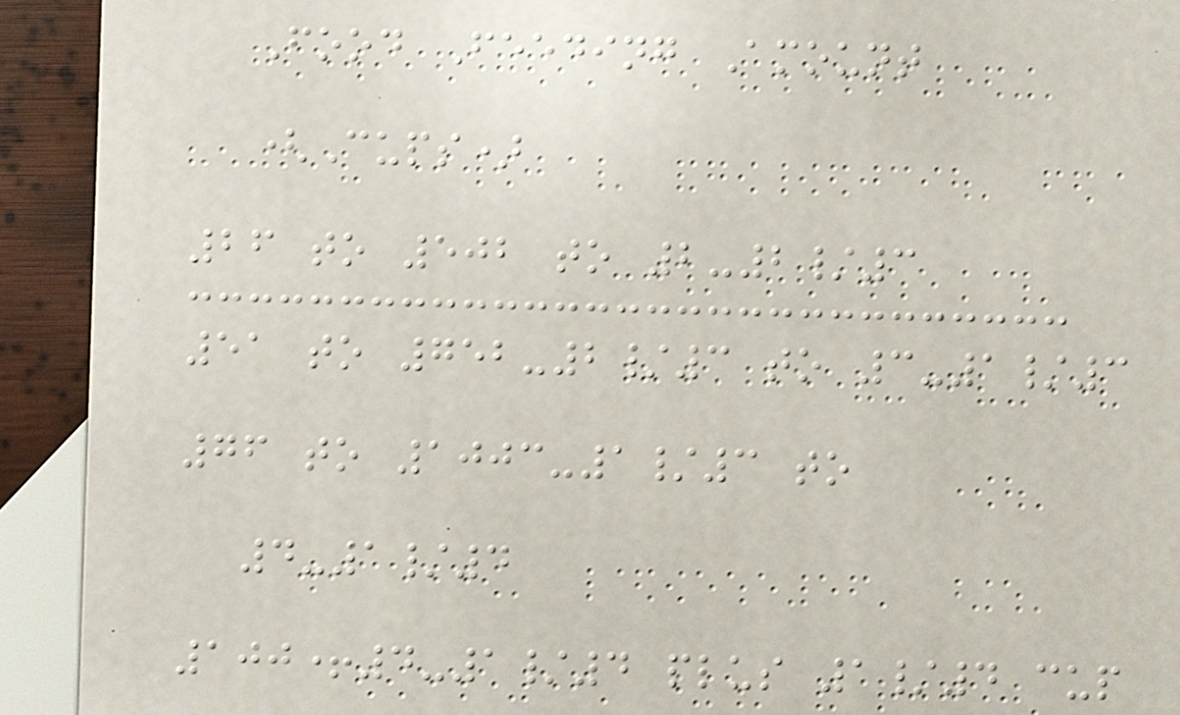Food Feeding Amount
(Cups)
26 to 502 to 2-2/3
51 to 752-2/3 to 3-1/3
76 to 1003-1/3 to
4-1/4
100+4-1/4 plus 1/4 cup
